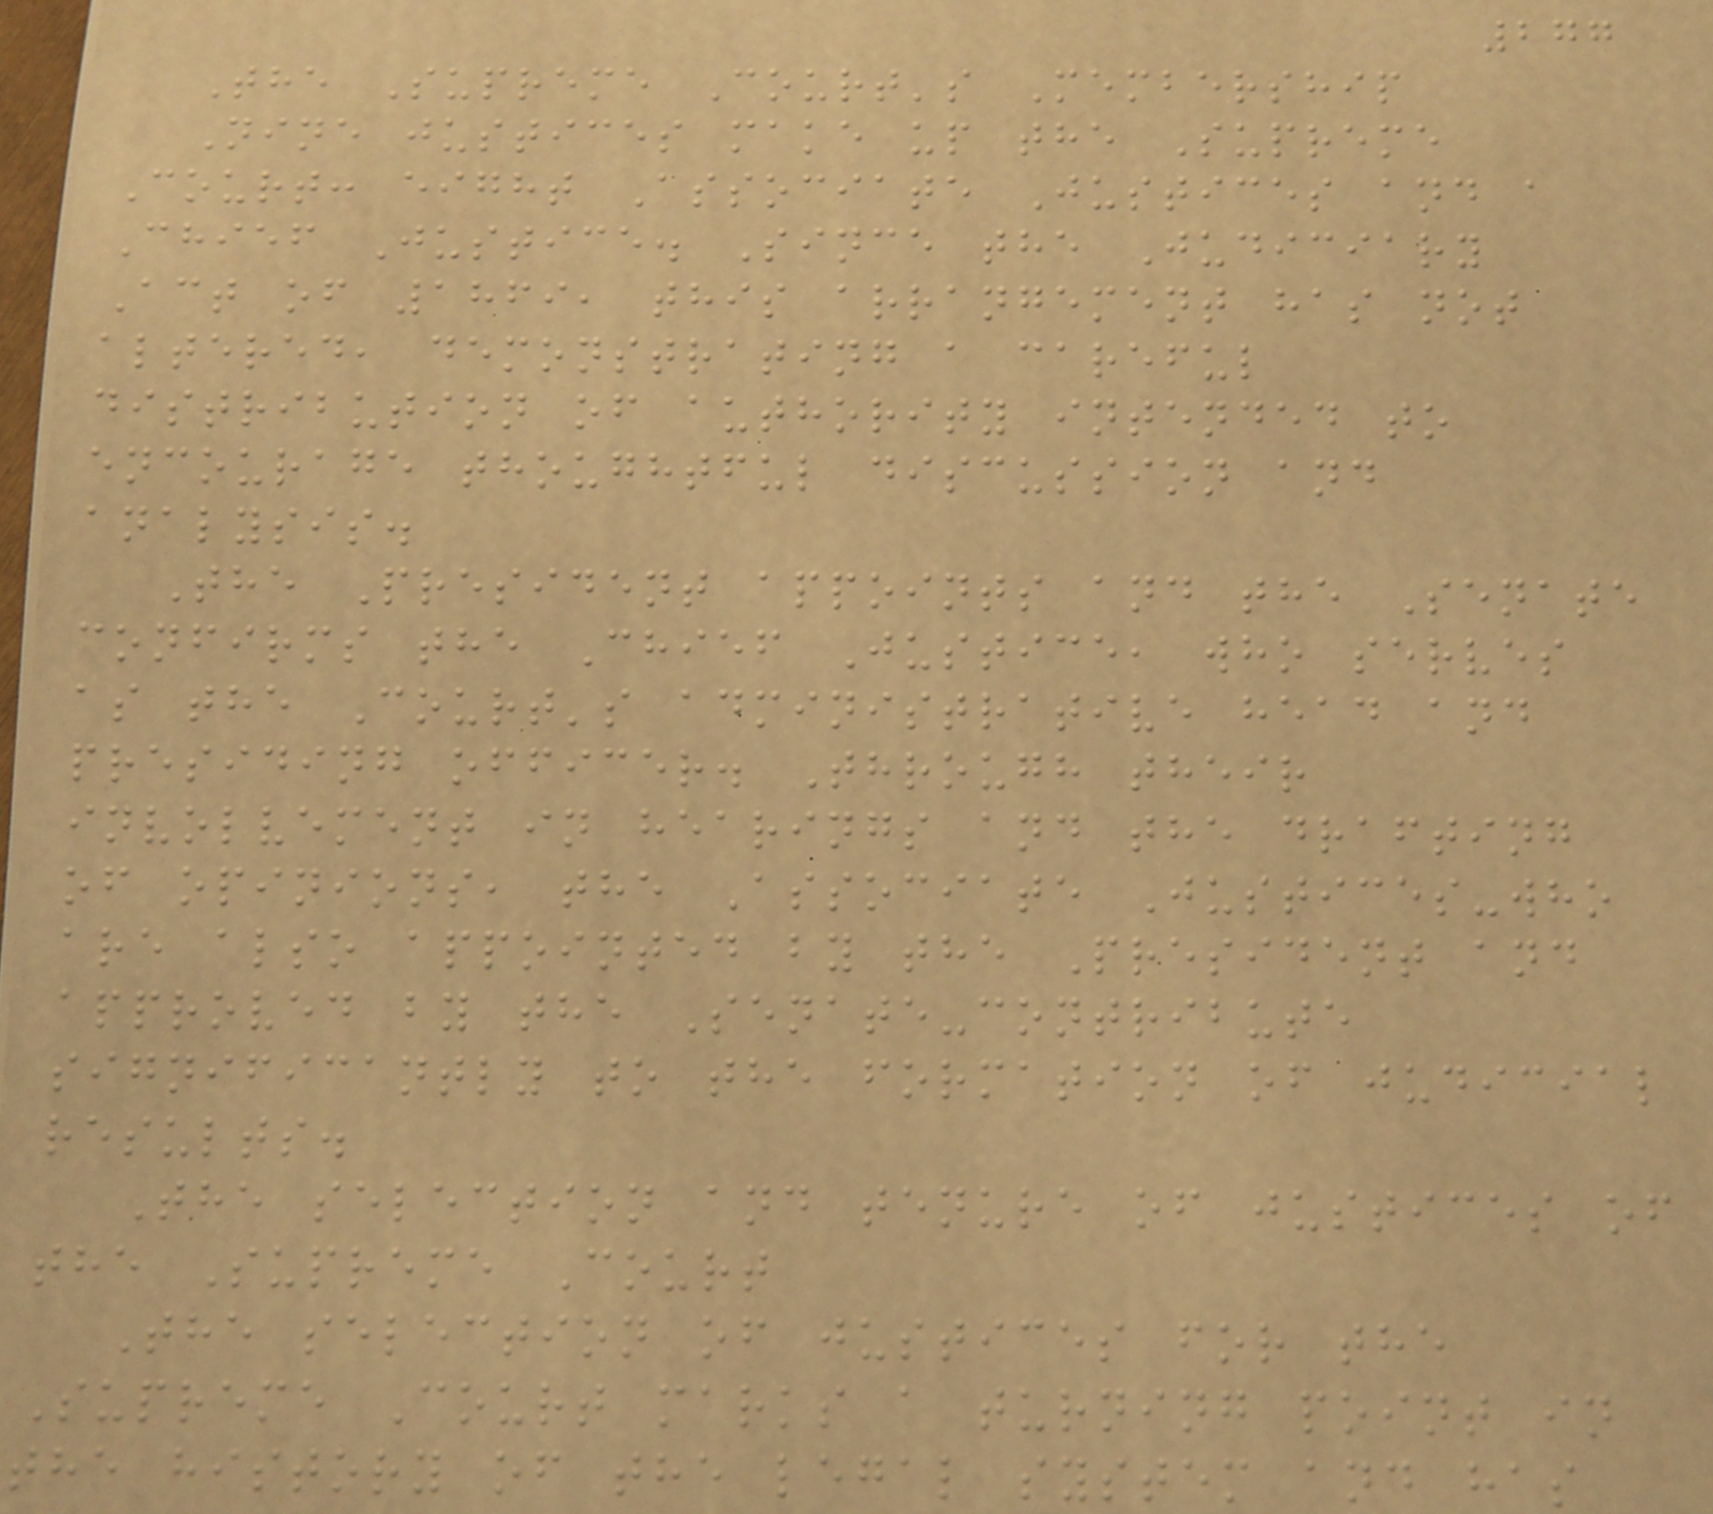277
The Supreme Court's Membership
Nine justices make up the Supreme
Court: eight Associate Justices and a
Chief Justice. Since the Judiciary
Act of 1869, this arrangement has not
altered, demonstrating a careful
distribution of authority intended to
encourage thoughtful discussion and
analysis.
The President appoints and the Senate
confirms the Chief Justice, who serves
as the Court's administrative head and
presiding officer. Through their
involvement in hearings and the drafting
of opinions, the Associate Justices-who
are also appointed by the President and
approved by the Senate-contribute
significantly to the formation of judicial
results.
The selection and tenure of justices of
the Supreme Court
The selection of justices for the
Supreme Court marks a turning point in
the history of the legal system and has
